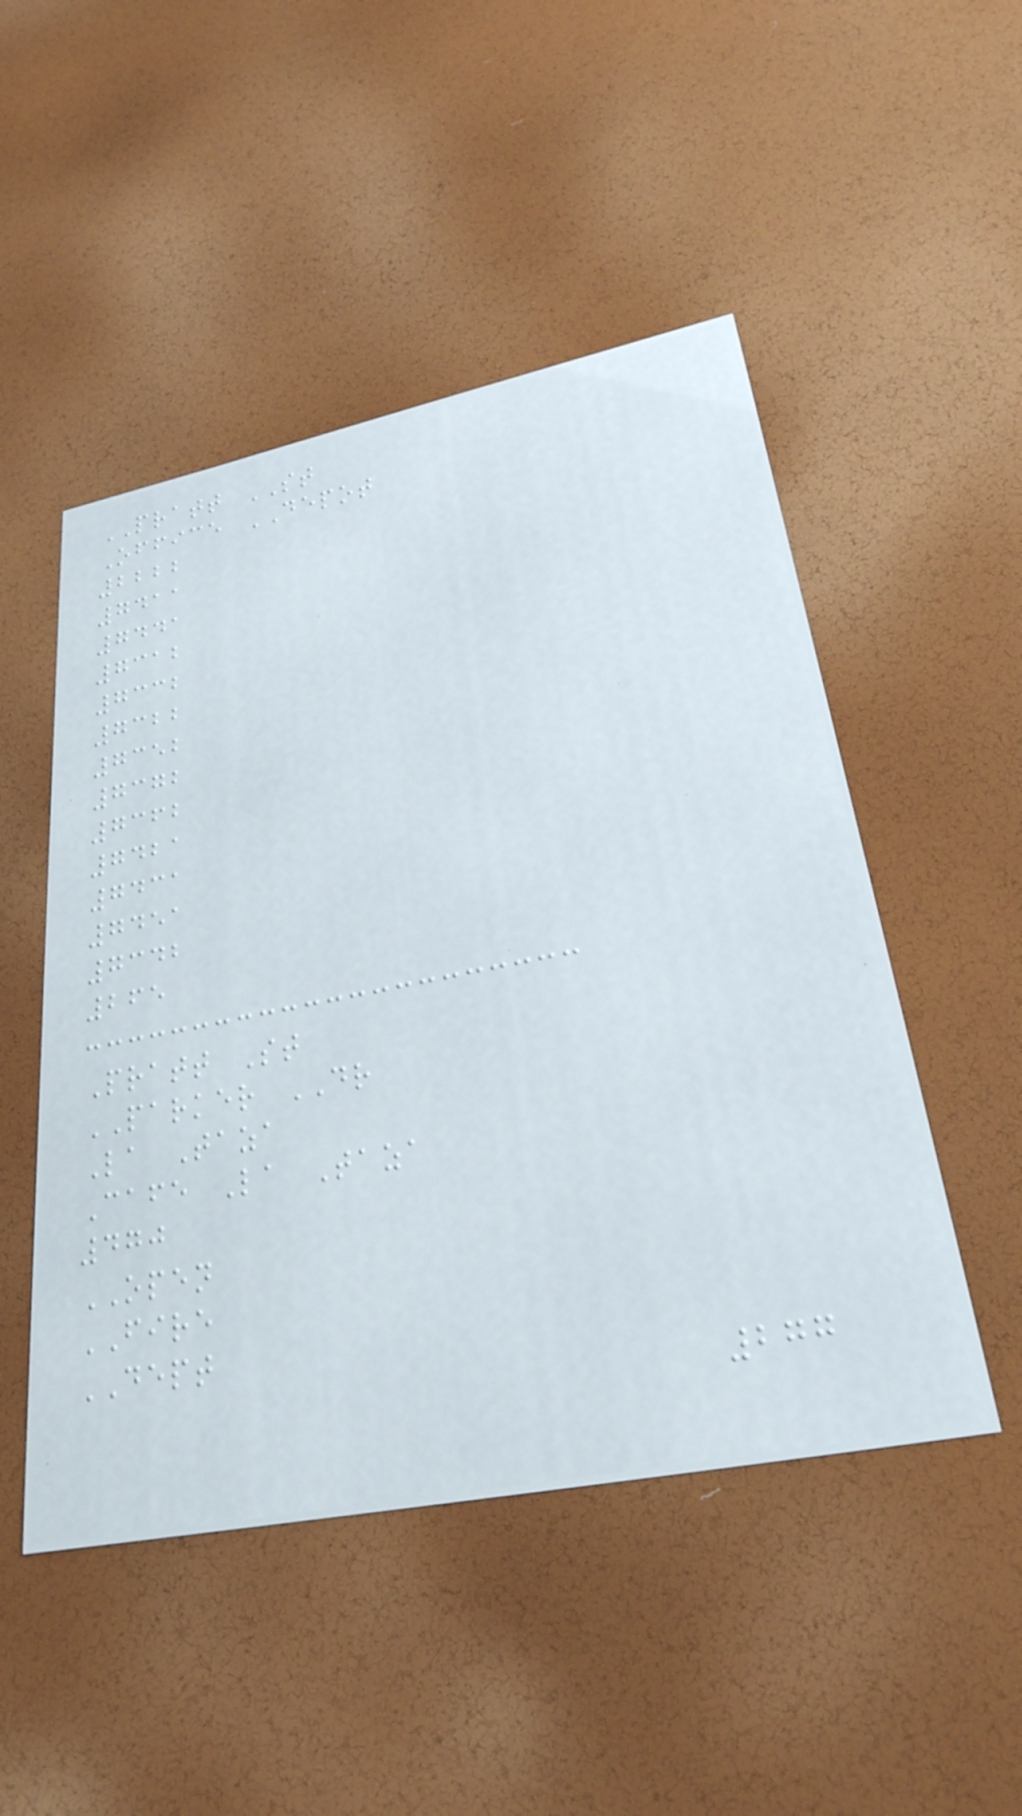PRATT ST
Office DEPOT
2222
7411
7441
7312
7332
7322
7352
7372
7362
7421
7431
7451
7342
265
Pratt St
PARKER DR
La Taza
Cafe La Taza
470
OPEN
FIRE
DEPT
277
